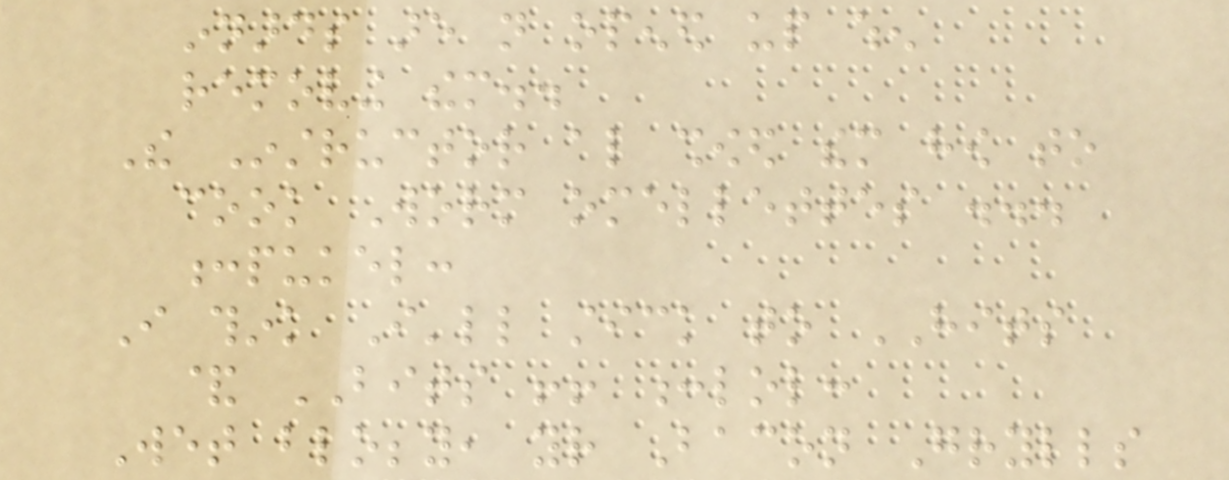innards are not opened up when
removing them..
The Instructor also showed them how to
cook Worm omellettes ...
:pukel:
I think I'll stick to HITS
& BITS !! :lol:
Wet blobby, your Bacon Grylls
